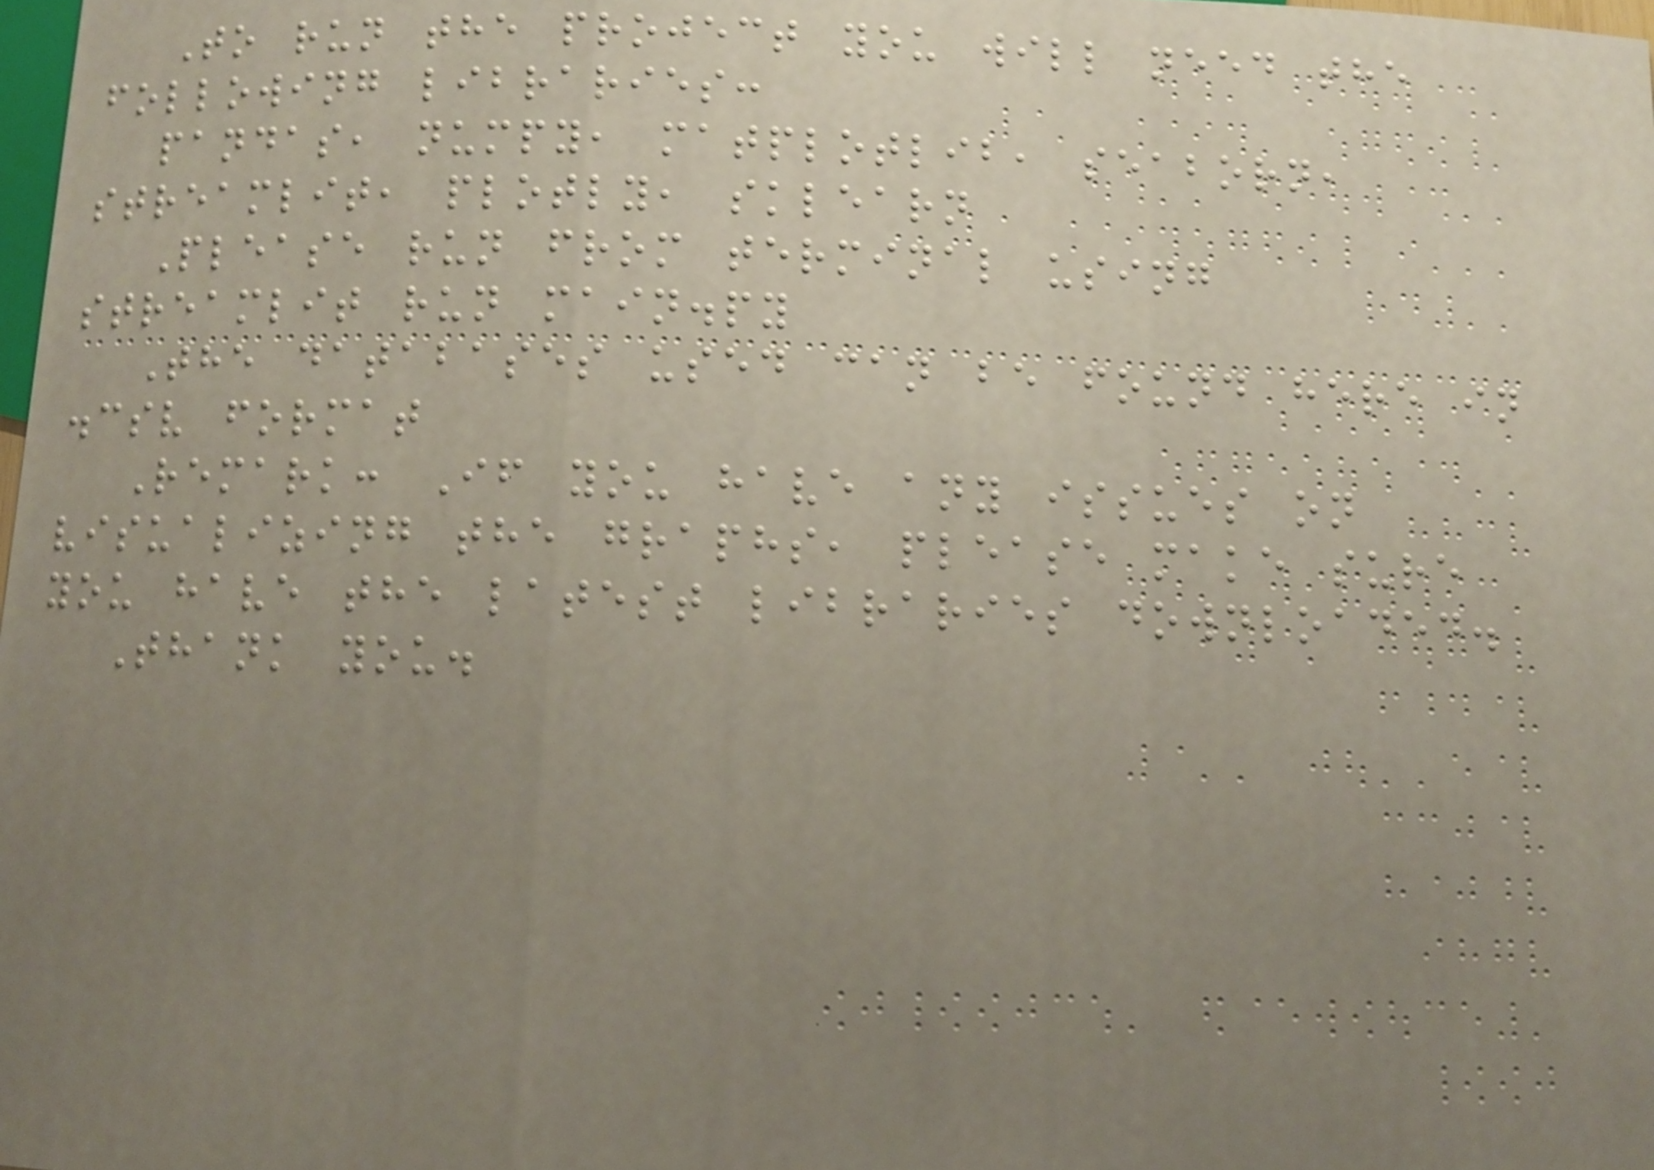To run the project you will need the
following libraries:
pandas, numpy, matplotlib, seaborn,
streamlit, plotly, sklearn
Please run from terminal using
streamlit run main.py
The databases used can be found here in
.csv format
Remark: If you have any issues on
visualizing the graphs, please make sure
you have the latest libraries downloaded.
Thank you.
